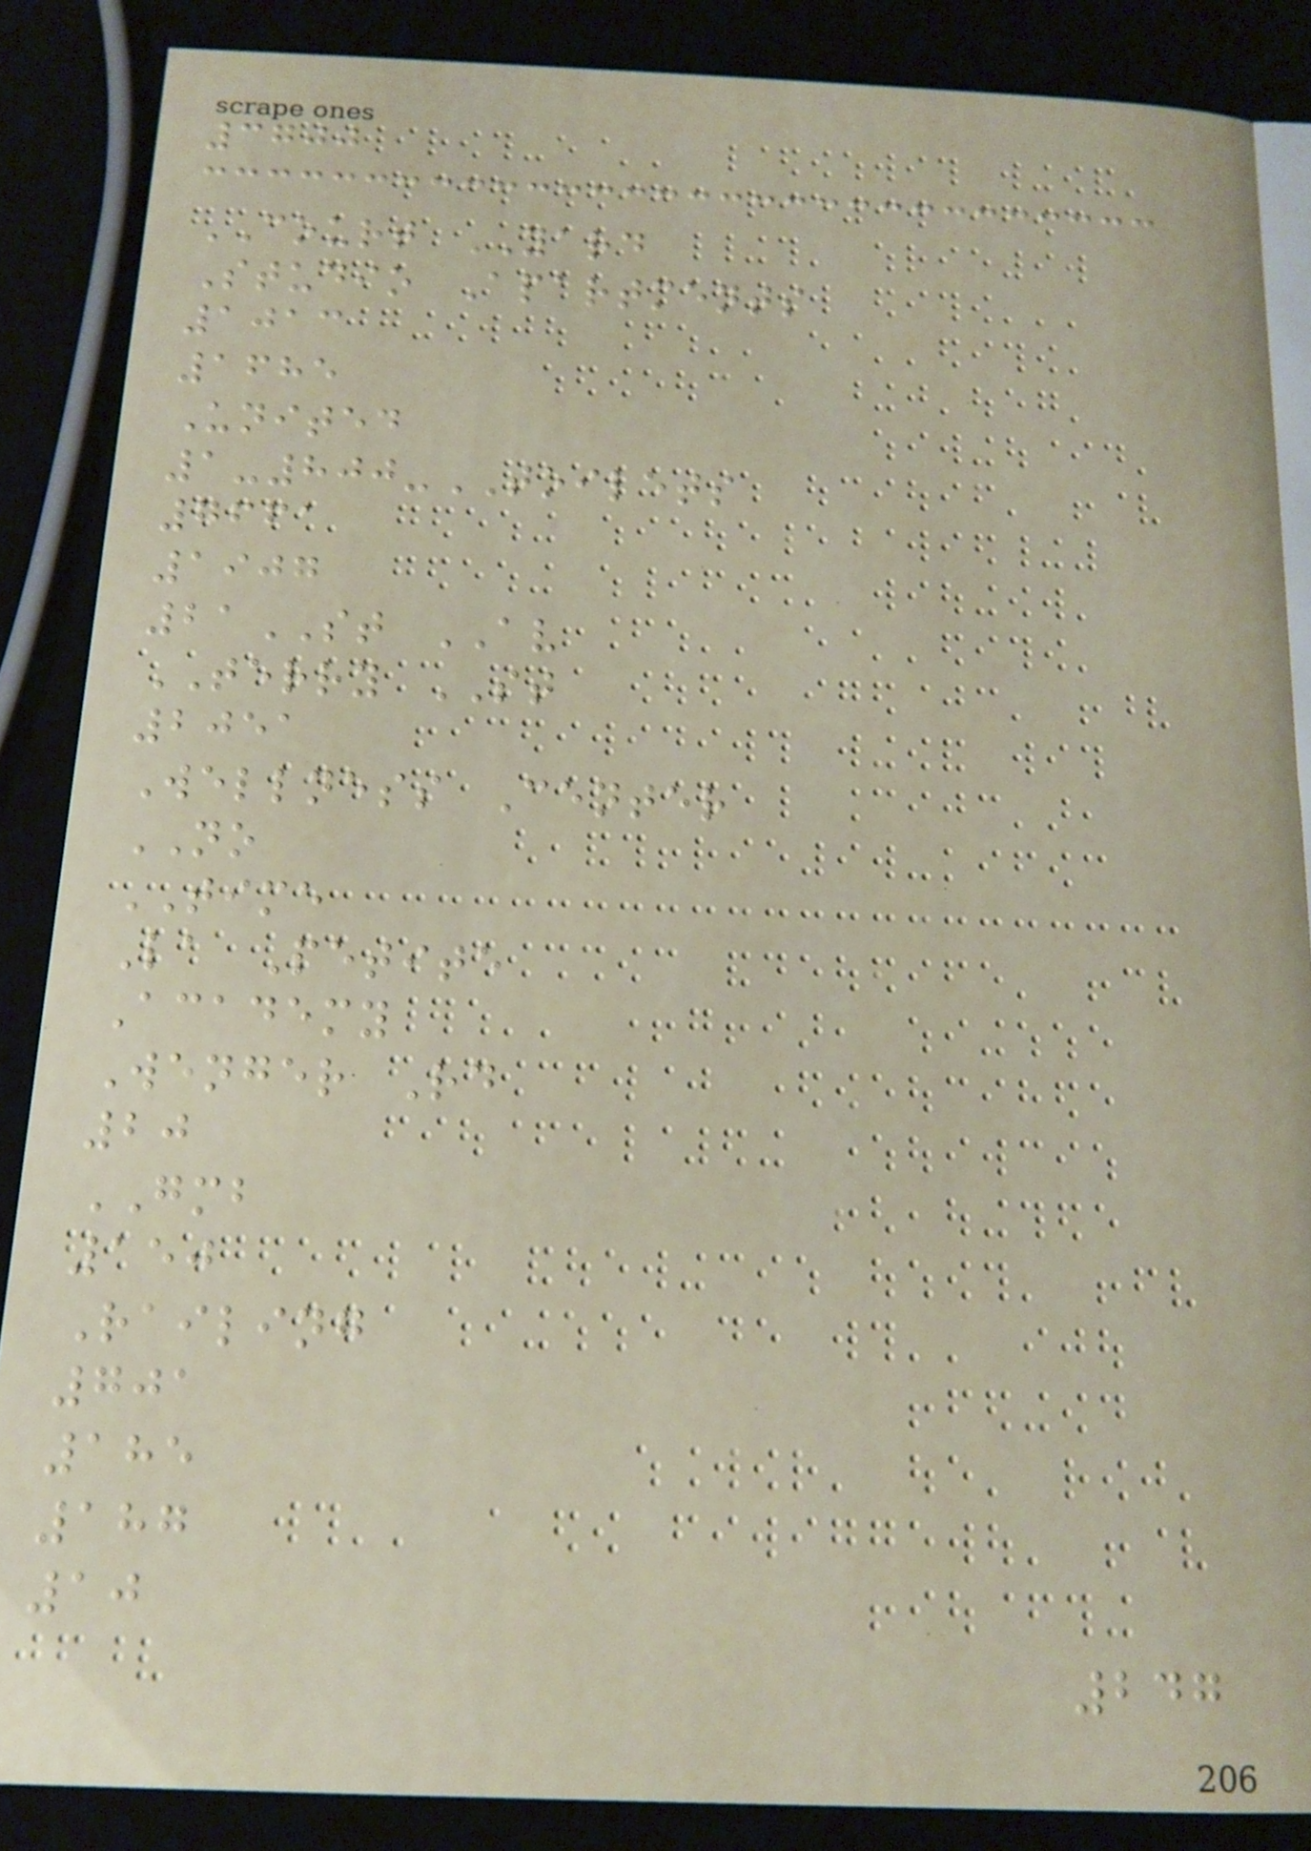3700
COURT YARD
Studio Apartments
1013
1685
United
1-800-TOILETS
7661
1907
21ST AV
TERRY ST
2051
Wellness Center
NO
TIME
La Petite
Academy
Wenger Rd
20
GMB
150
Railing
701
185
187
10
247
